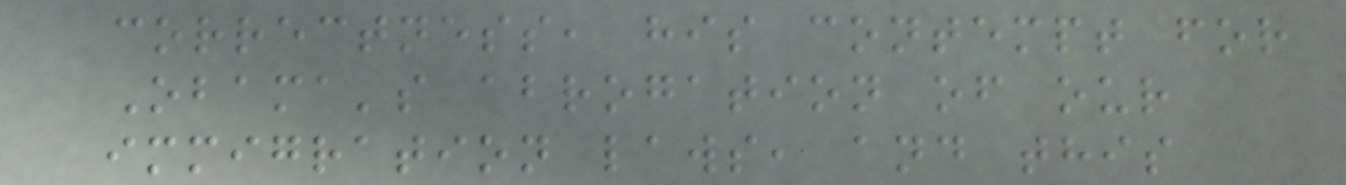correctness, his contempt for
Obama's abrogation of our
immigration laws, and this
